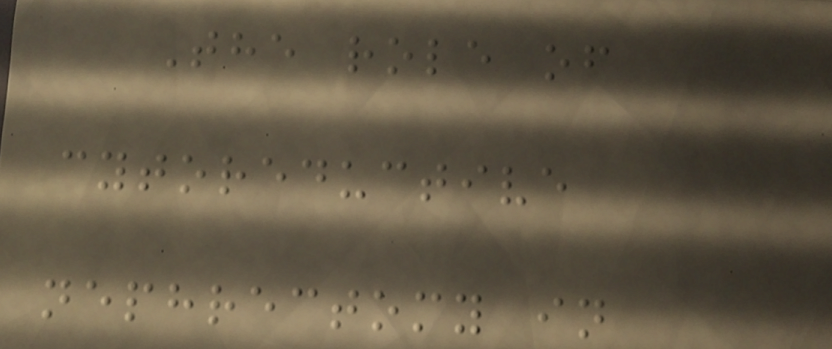The role of
cytoreductive
nephrectomy in
